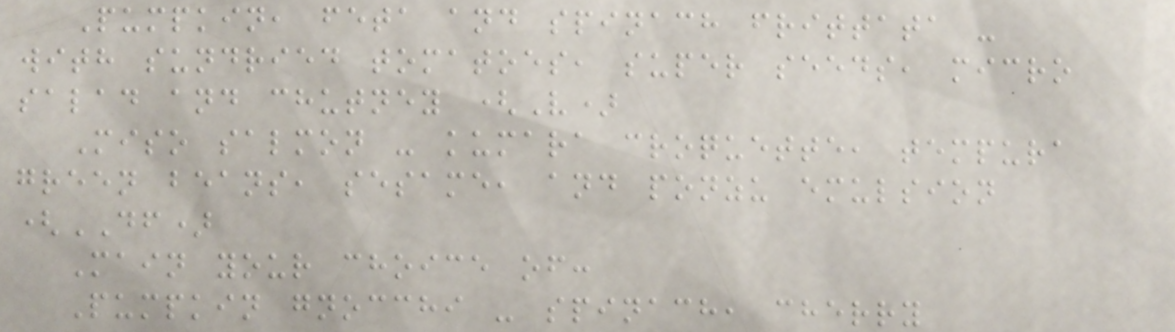Pumpkin, feta and spinach frittata -
with sundried tomatoes, super seeds, micro
salad and chutney (V)
Miso salmon - kumara croquette, tempura
green beans, sesame, and ponzu emulsion
(DF)
Main your choice of:
Pumpkin gnocchi - spinach, cherry
